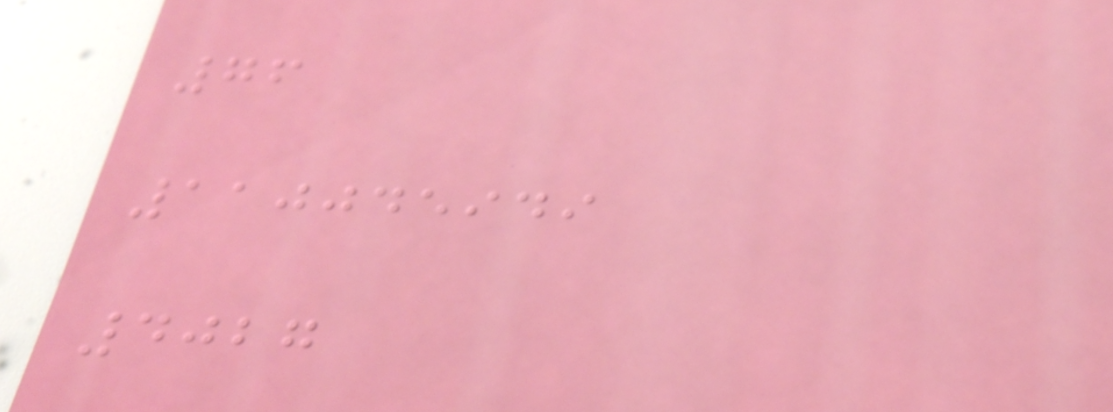76
110045949
4027
